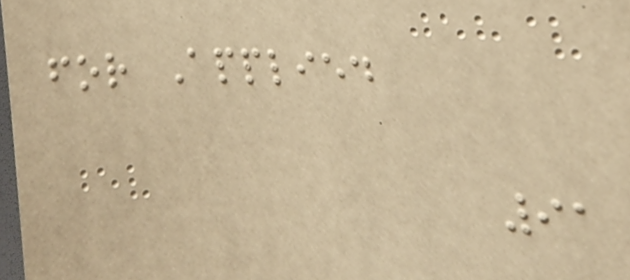for Applied
91
